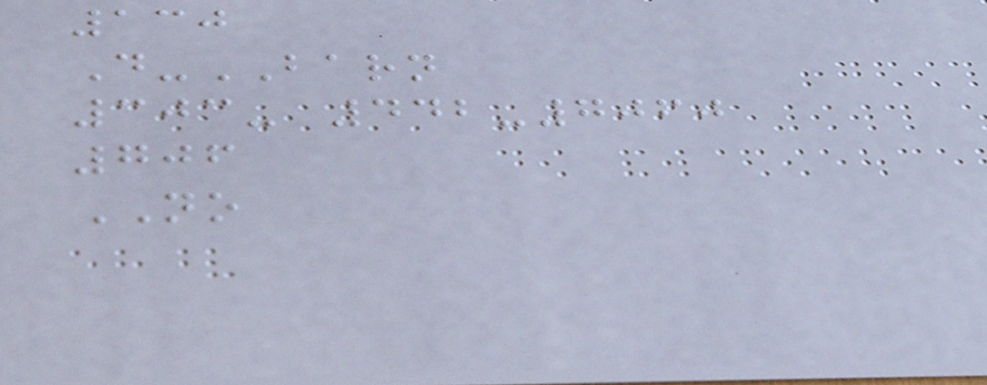130
D-BARN
303- 442-7060
706
NO
